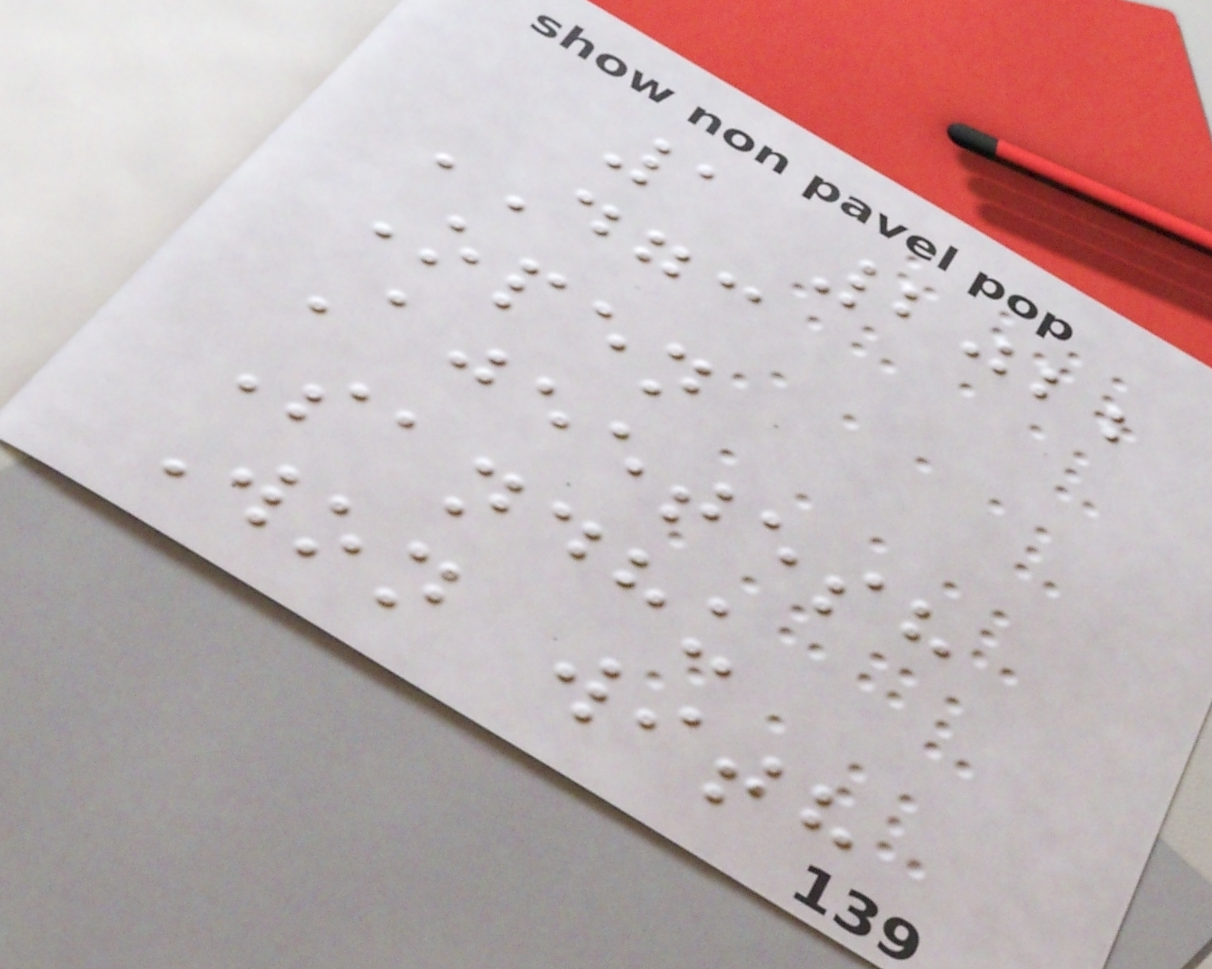1 2022
DGC
Open
Ajeetesh
Sandhu
Won with
